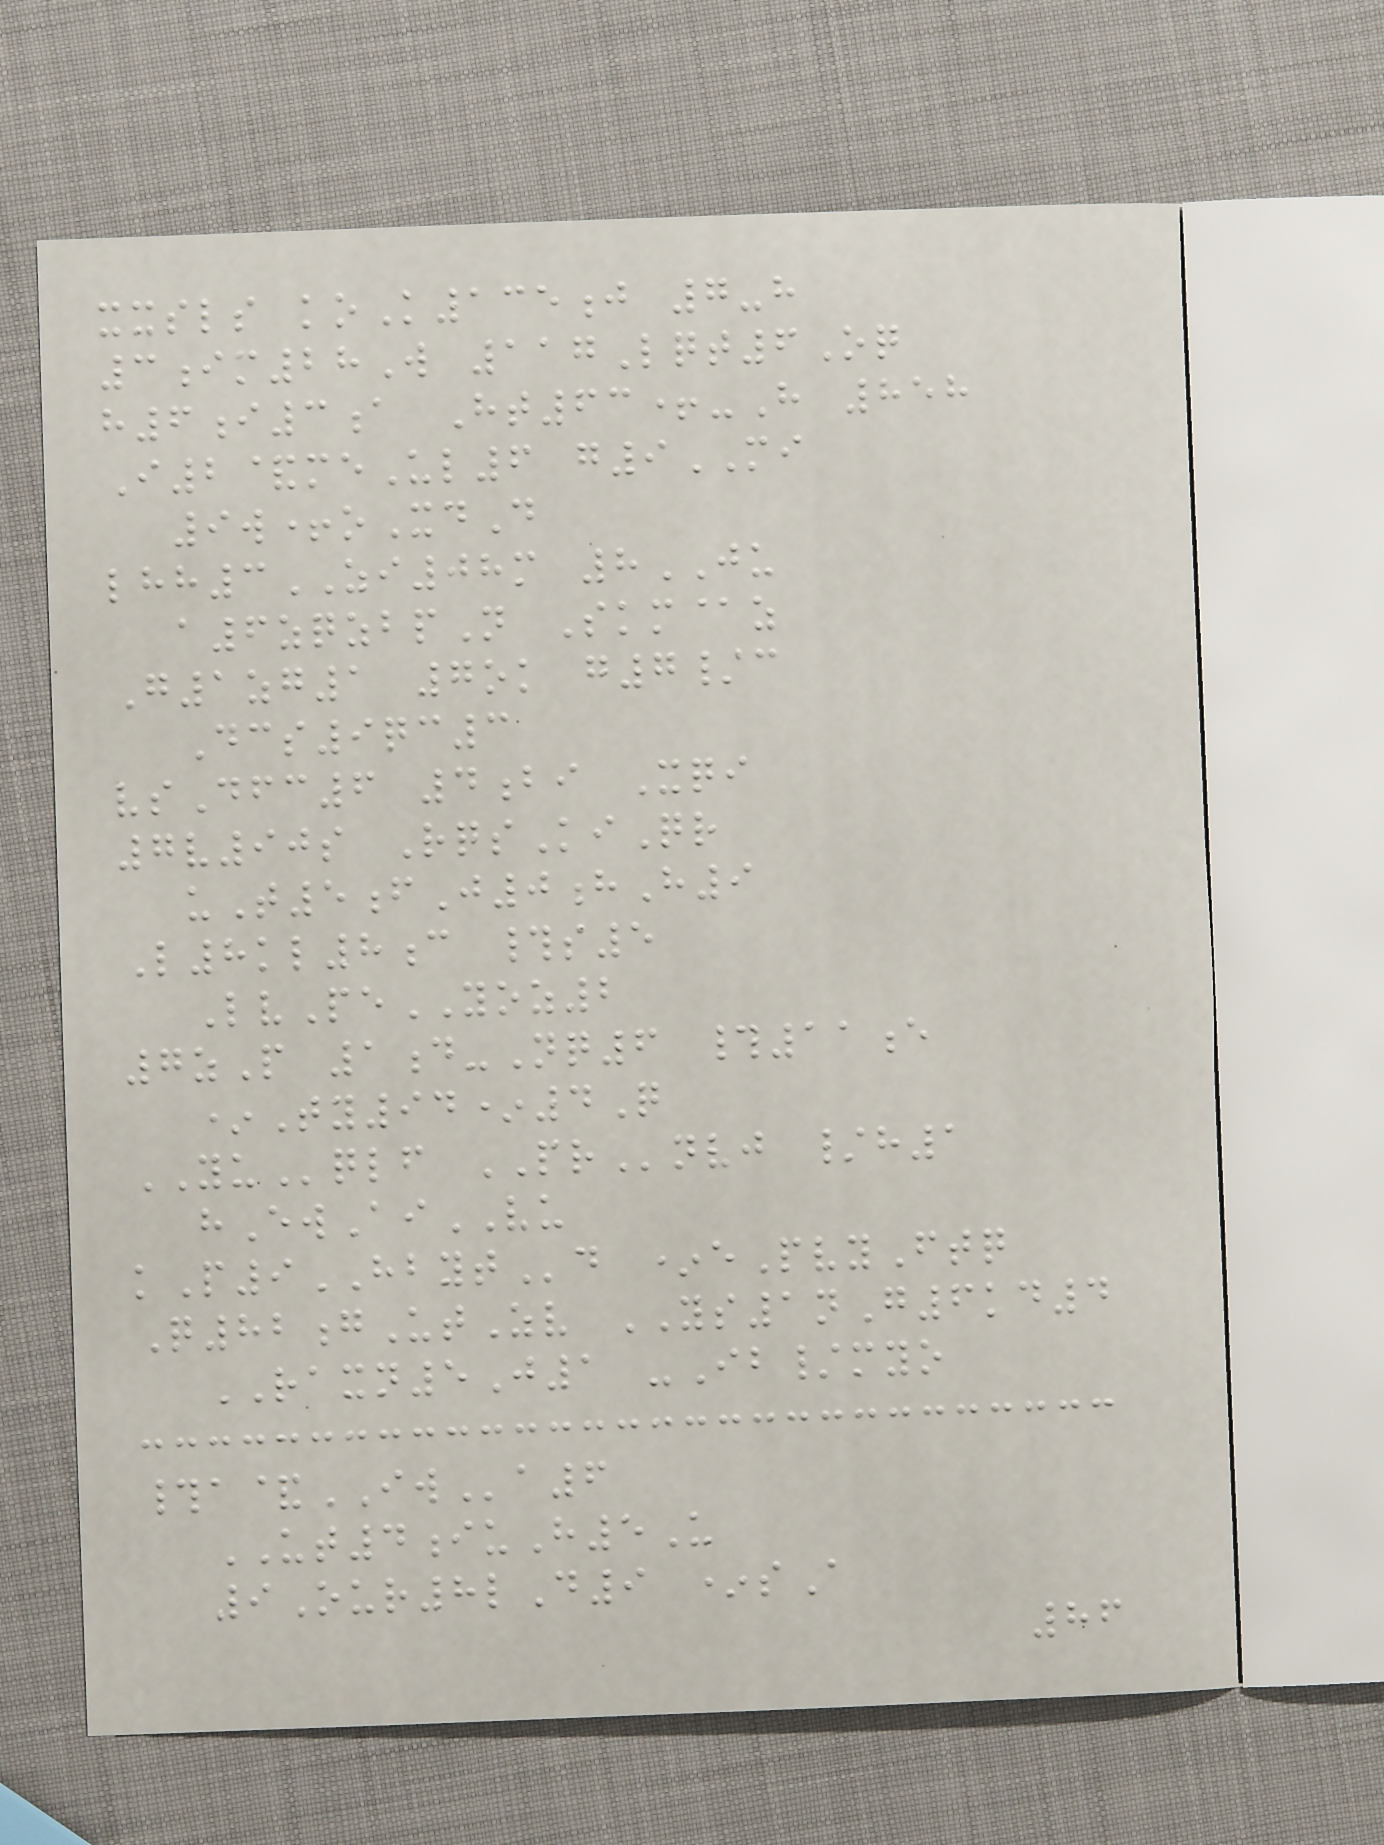xxsls koK135j 7-h
3im28W 117Lqt6Oq
h6i3a Ht63+-H 858
I2&meUl6 g9MI
9w+oXdD
lhh3ZI08m 8JU
a6zqzbpN Skm@z
G1zg1 7ok g7/c
Dcs9qc3
vsDfc6 4bi Xqi
7v90s RqsKiQr
uT5fJ0hH9
L8kl8c #s5
LvPeYOZ2
7zP 1d-Nq6 #11e
*Ty94*4Q
YUqlf PRnvj /h1
hEwAiVU
kP9HBYTd *ePvyFtq
Q82gUtZv YS1nG6kd4
RAXN5J1 -Ib/myo
#a&IWa6
UT4iuH5U
9Our8lD9 *sA
86
